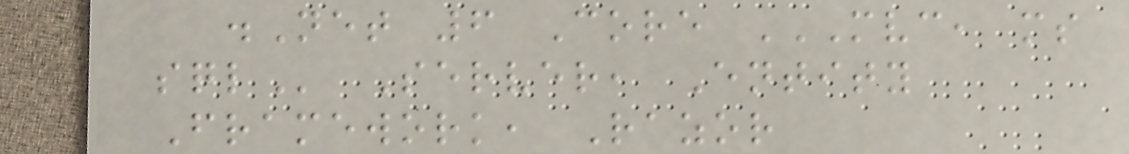.Net 6 Core MVC, MS
SQL Server, Entity
Framework, Razor
